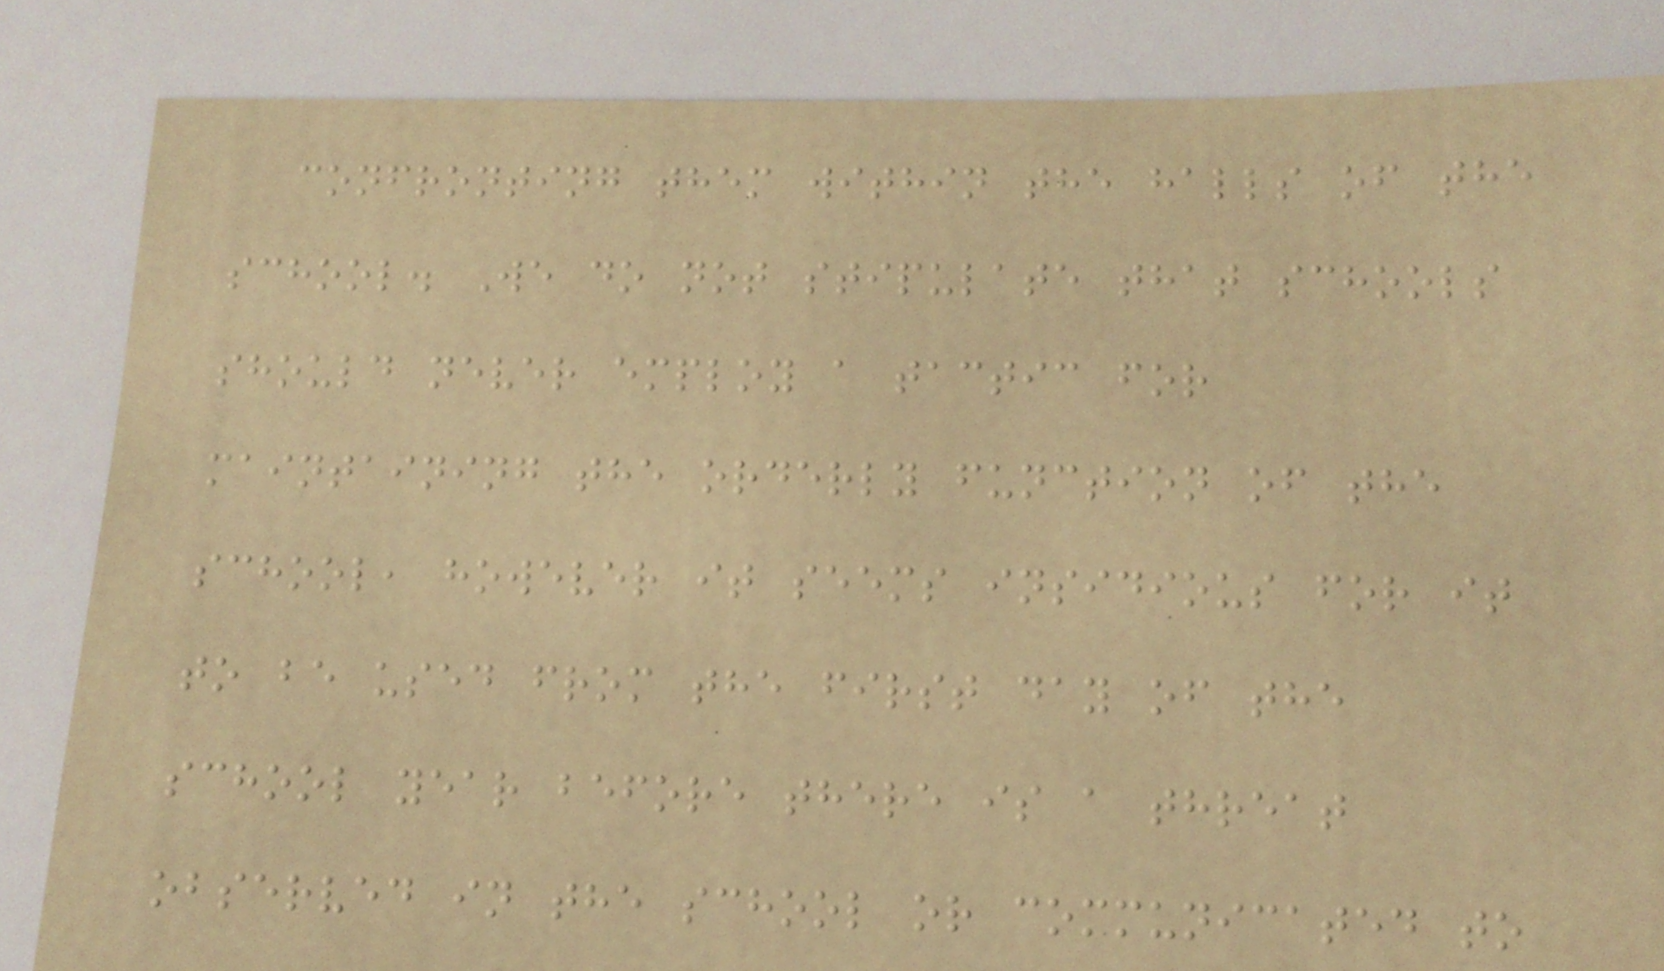confronting them within the halls of the
school. We do not stipulate that schools
should never employ a tactic for
maintaining the orderly function of the
school, however it seems insidious for it
to be used from the first day of the
school year before there is a threat
observed in the school or communicated to
